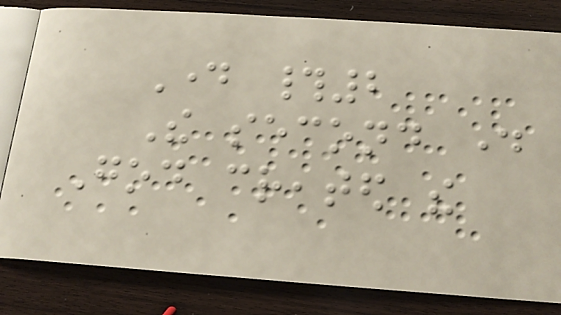Day #2
The second day
God created the
